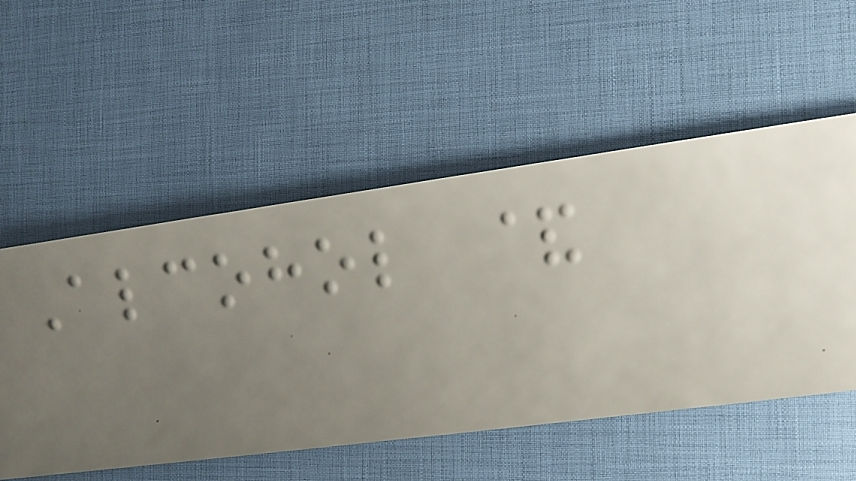Alcohol &
